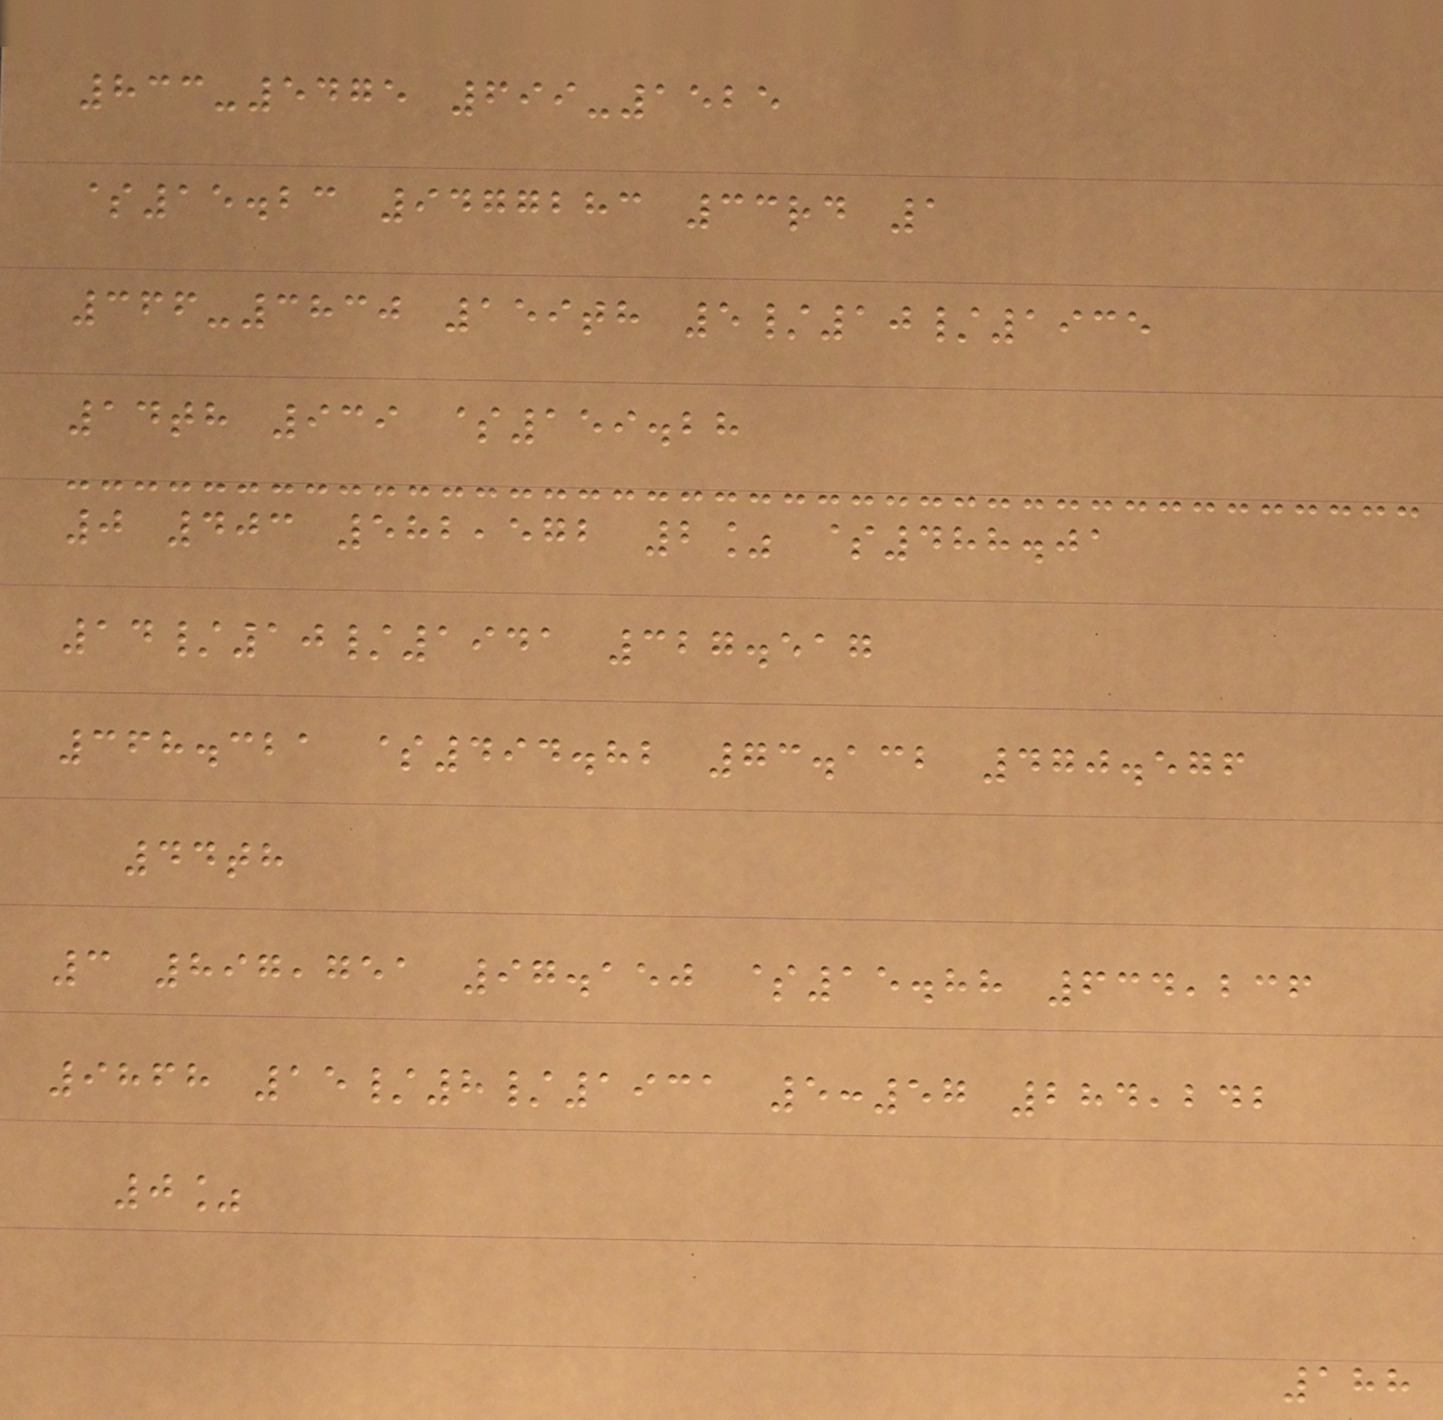833-5475 699-1525
$15.23 9477283 33rd 1
366-3830 159th 5/10/1935
14th 939 $159.28
0 403 582,572 2% $488.01
14/10/1941 327.517
368.321 $494.82 73.132 470.576
44th
3 897,751 97.150 $15.88 634,236
9868 15/8/1931 5:57 284,242
0%
188
